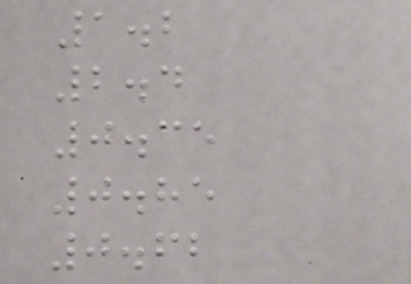1.2
2.4
0.35
0.85
0.62
